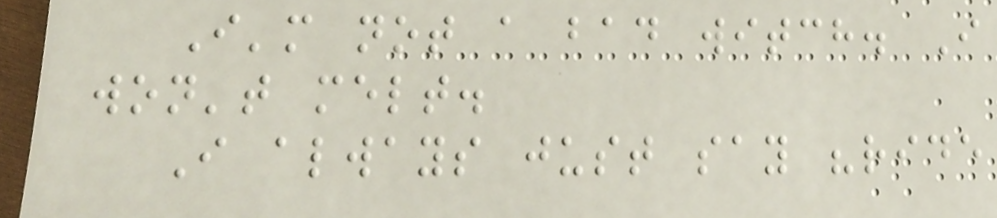I'm not a bad witch. I
won't melt.
I always just say "ride
